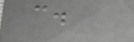c.
